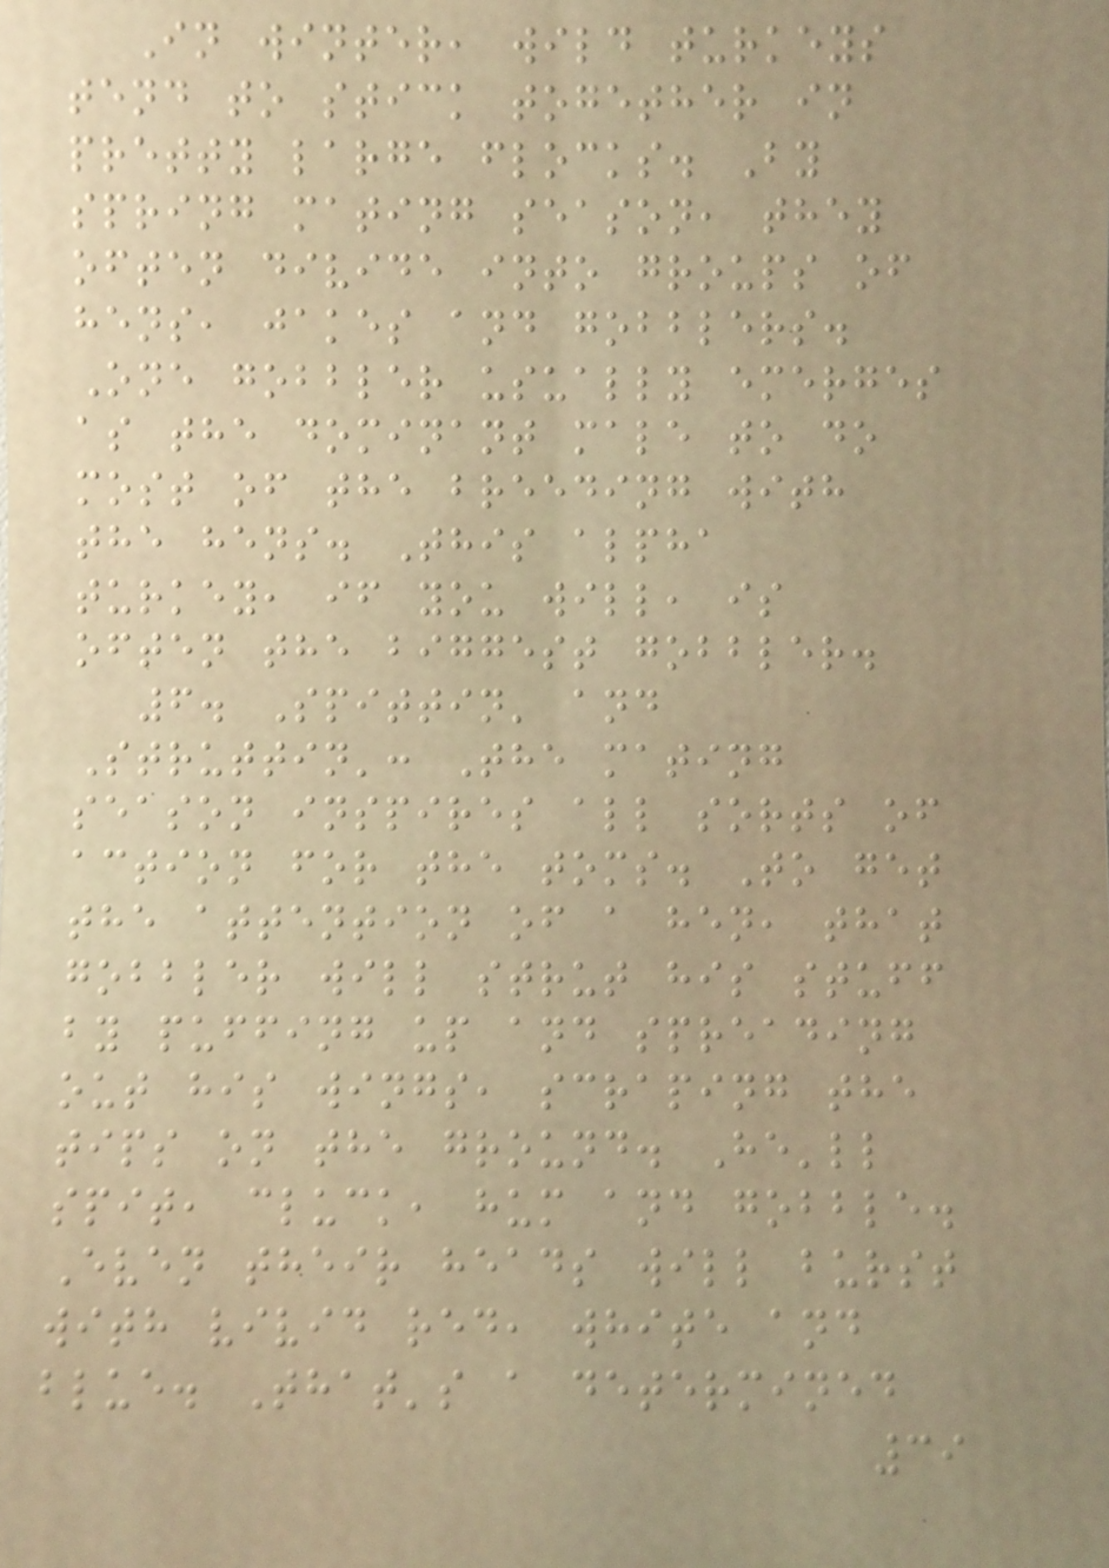In winter, wild turkeys
tend to stick together in
pretty large flocks. By
spring mating season, they
often divide into groups of
hens, jakes and gobblers.
One gobbler usually emerges
as the dominant male to do
most of the breeding with
the hens. This alpha
turkey, if you will, is
often the biggest gobbler.
6. Spittin' and
Struttin': The mating
season inspires all sorts of
action for the toms. To get
the attention of a hen, that
gobbler will strut his stuff
by puffing up and spreading
out his wings, scraping the
tips on the ground. He'll
spit, cluck, hum and gobble.
Even their heads will burst
with vivid red, white and
blue. That's a determined
39
